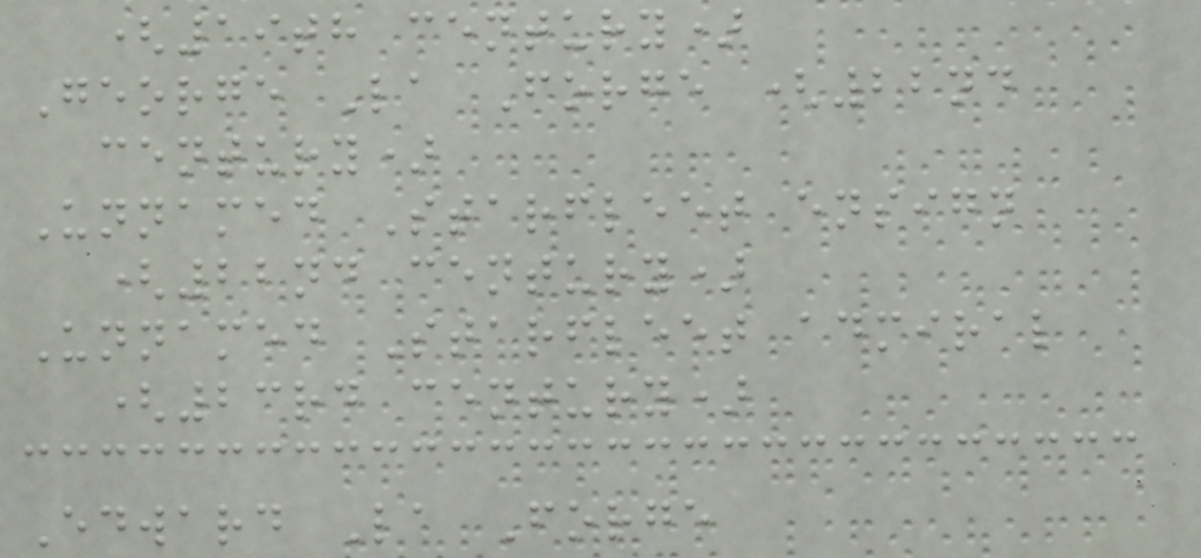(19th century)
George La Forge (22nd
century)
Unnamed Starfleet ensign
(22nd century)
Unnamed Starfleet admiral
(23rd century)
Edward La Forge
